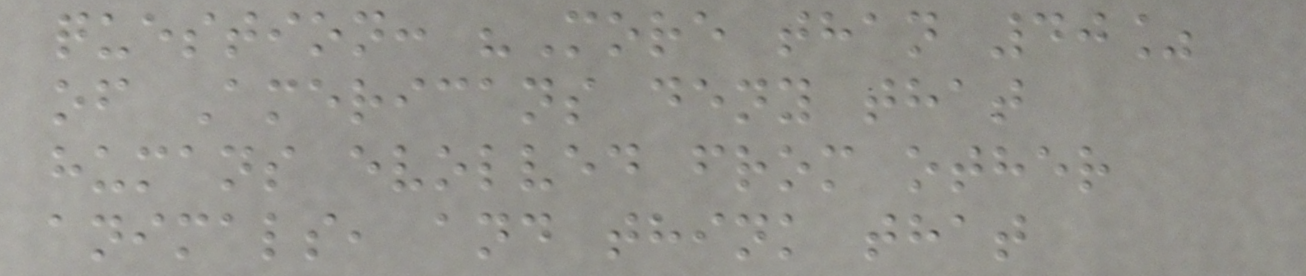question: "More than 40%
of Americans deny that
humans evolved from other
animals, and think that
